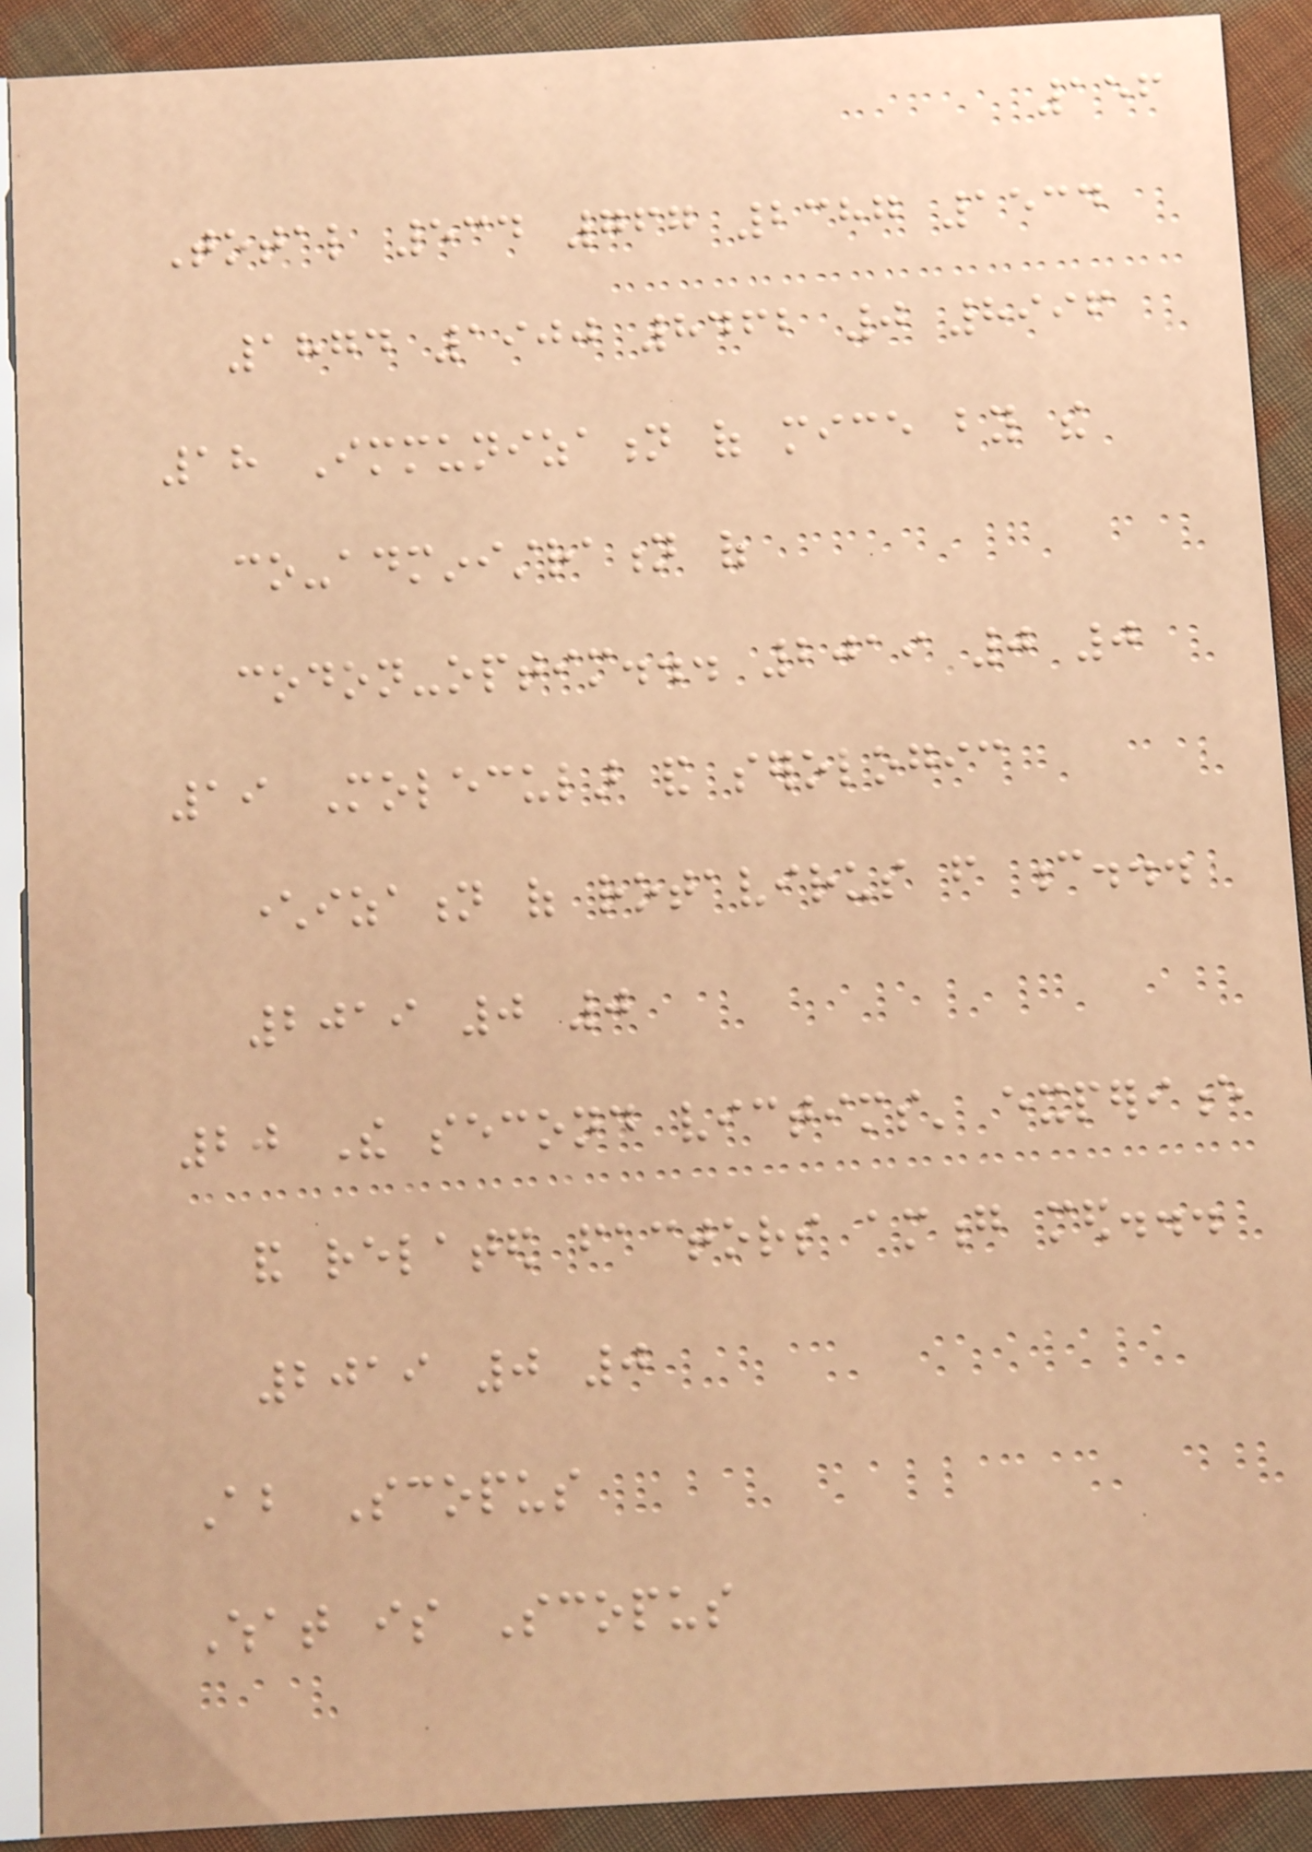156
Total 534 767 2387 1534
1874 1900 8462 0 8996
18 Immunization of mice by the
co-administration of
codon-optim... 2019 0 0
19 Molecular and serologic
characterization of rotavirus from c...
2019 0 0
20 The second victims' experience
and related factors among med...
2019 0 0
About Scopus
What is Scopus
